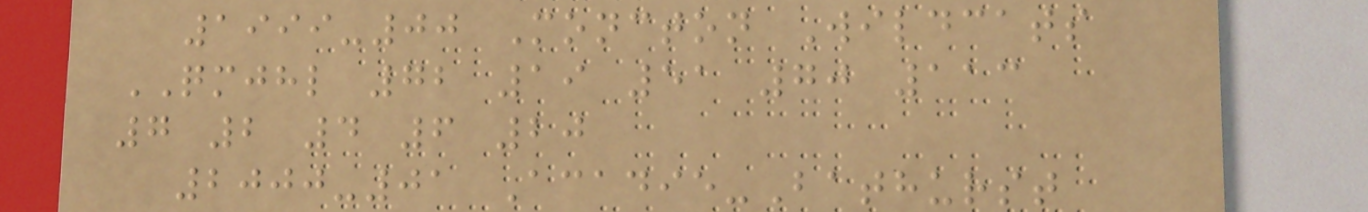1999-00 Moncton Wildcats
QMJHL 72 19 51 70 113
7 2 4 6 20
2000-01 Acadie-Bathurst
